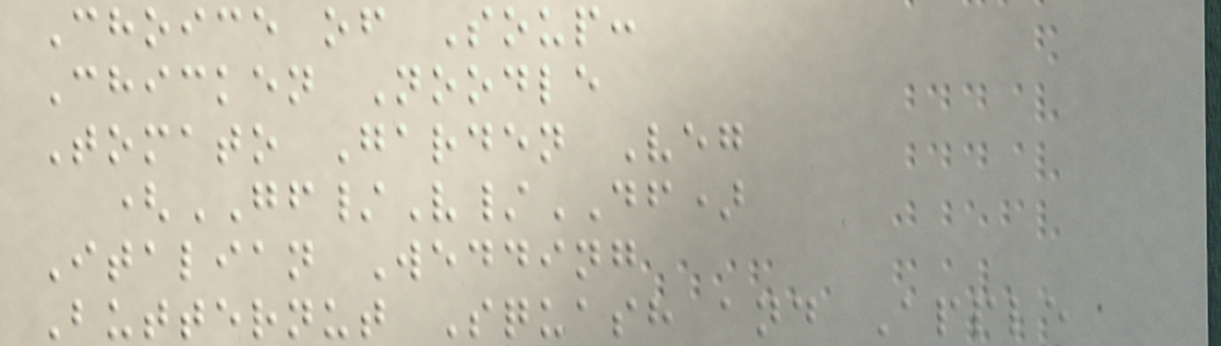Choice of Soup:
Chicken Noodle
Tomato Garden Veg
(GF/V/DF)
Italian Wedding
Butternut Squash and Apple
